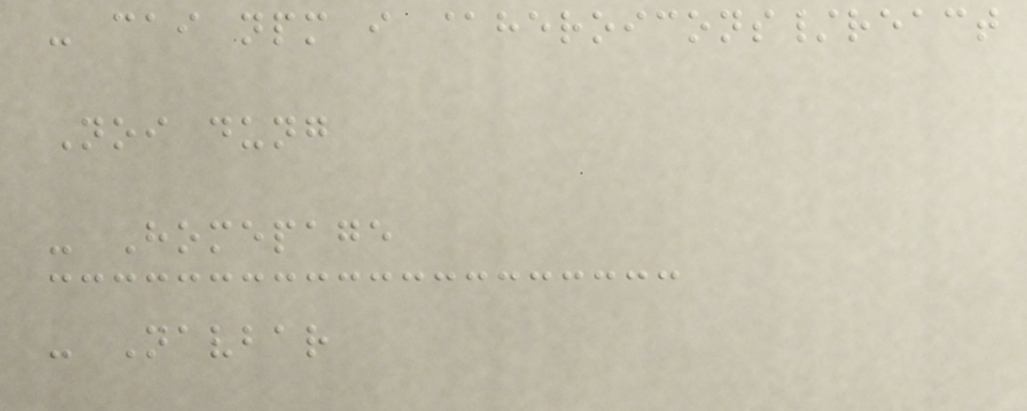- cai npm i @heroicons/react
Noi dung
- Homepage
- Navbar
